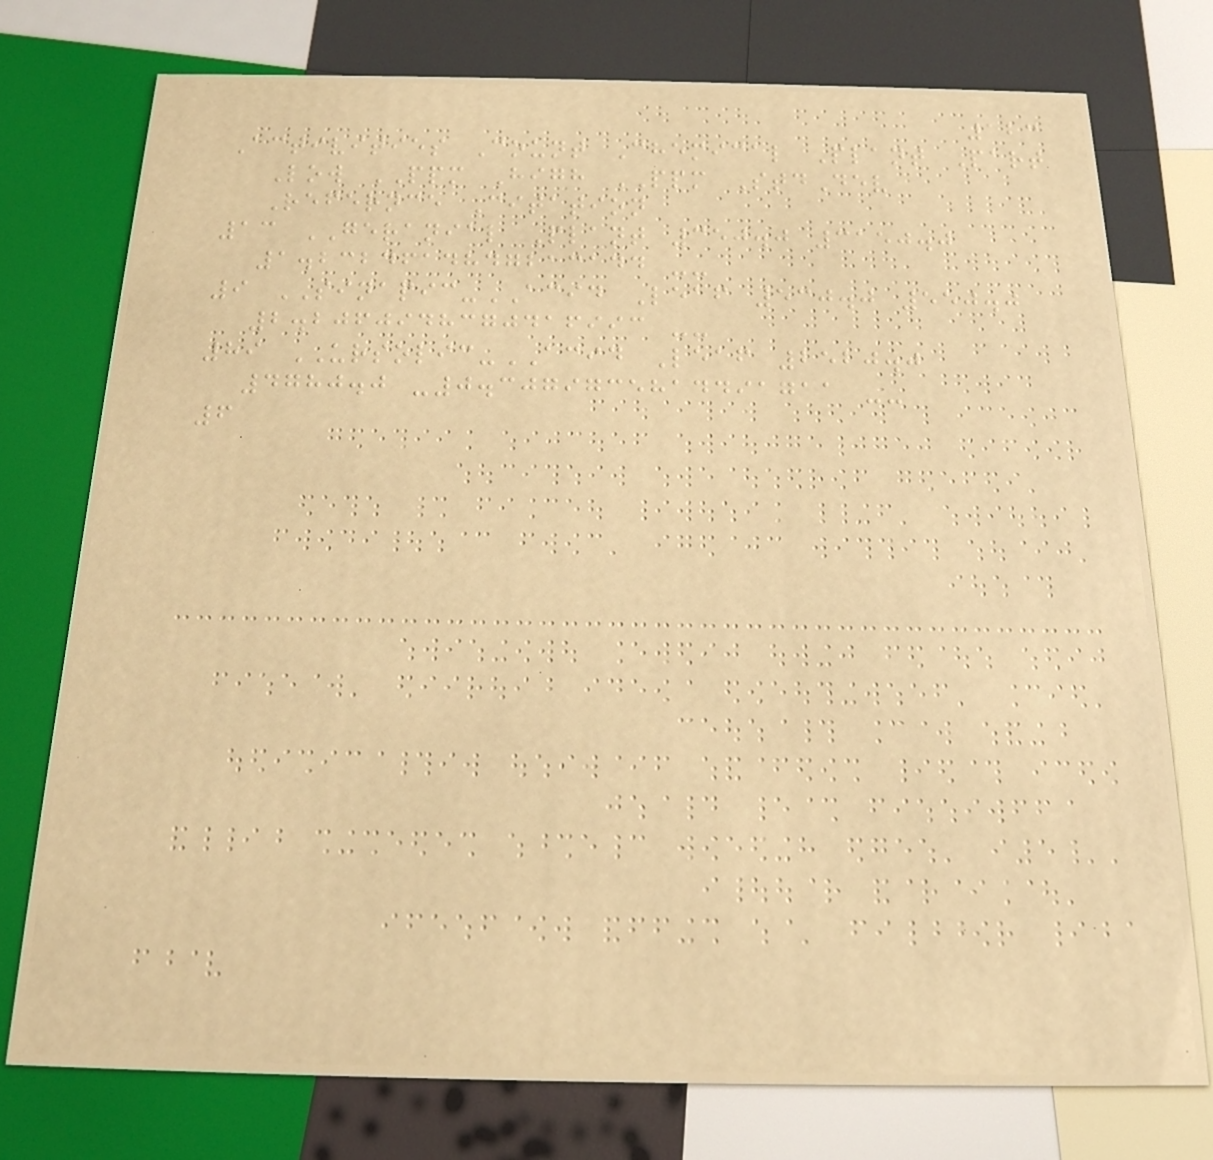123
Activities Count Chemical Plant Part
Low PPM High PPM StdDev
Refernce Citation
13 GERANIAL Plant 350.0 3150.0
1.2324614847213144 --
9 SINAPIC-ACID Leaf 530.0 550.0
2.2060948370416993 --
89 URSOLIC-ACID Leaf 2520.0
4780.0 -0.3079735814491711 --
6
